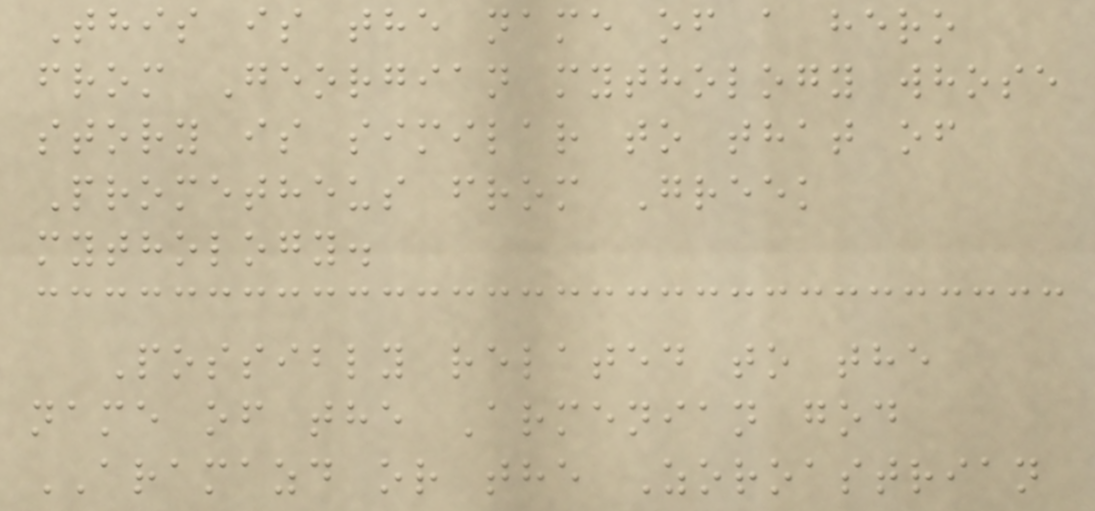This is the name of a hero
from Georgian mythology whose
story is similar to that of
Prometheus from Greek
mythology.
Possibly related to the
name of the Armenian god
ARAMAZD or the Zoroastrian
